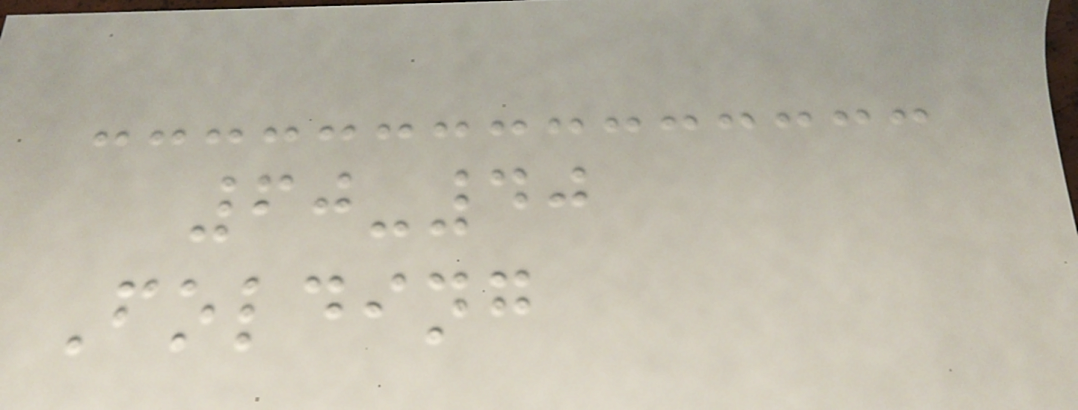60-40
Folding
